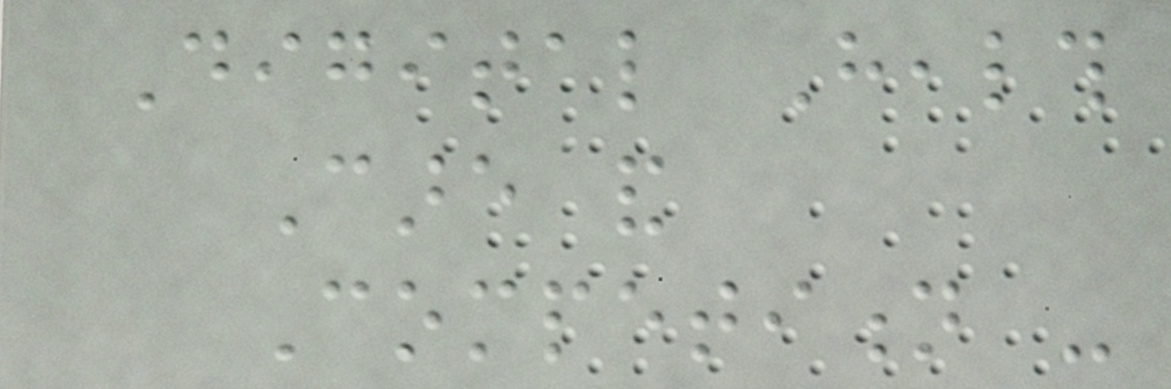Digital Health
Care and
Competition -
